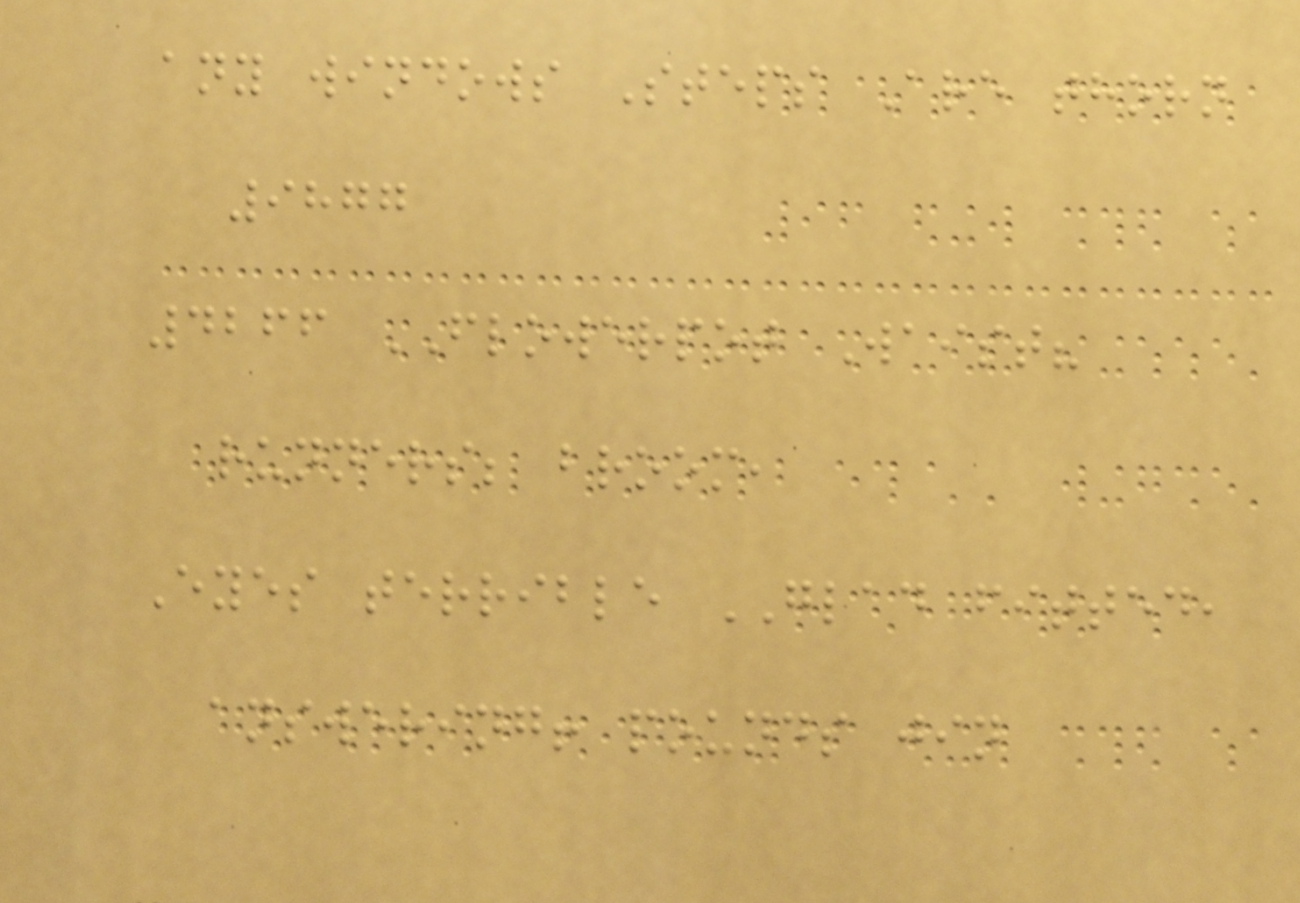any windows Steps Are thorn
9877
4266 FLOWERPOT Waist?
runners; broom,
Eyes terrible GLAD fitted,
answering! pounds jin
